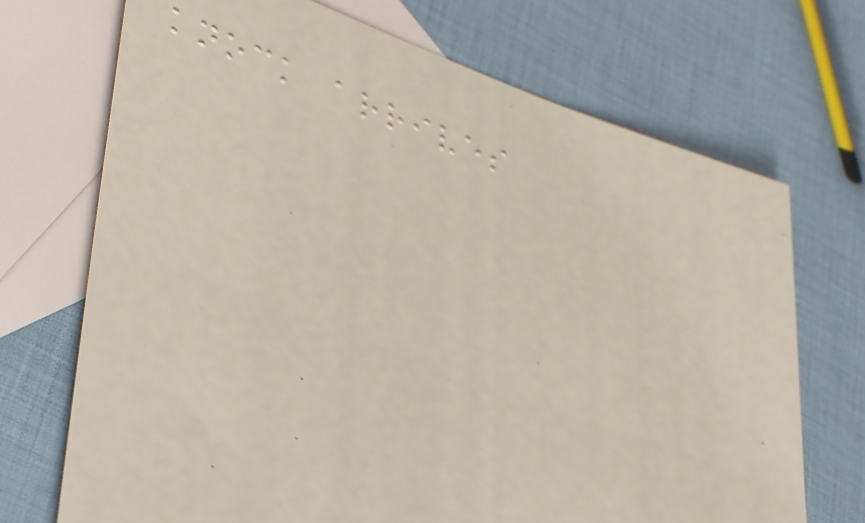knock arrives
